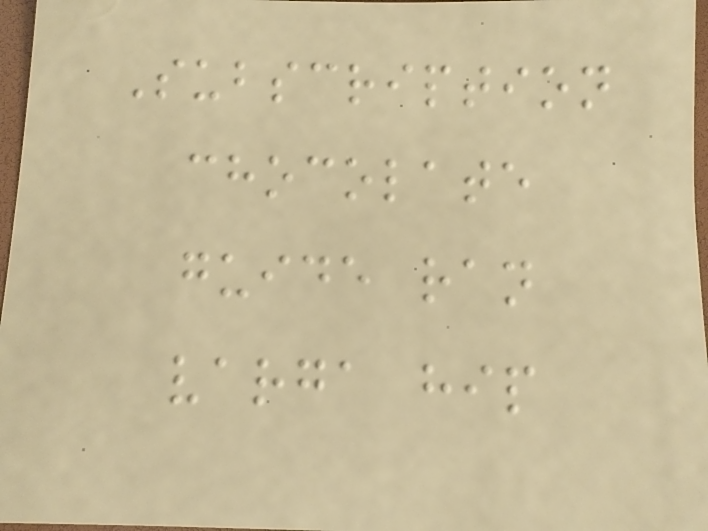Subscription
chocolate
guide ran
varga hip
